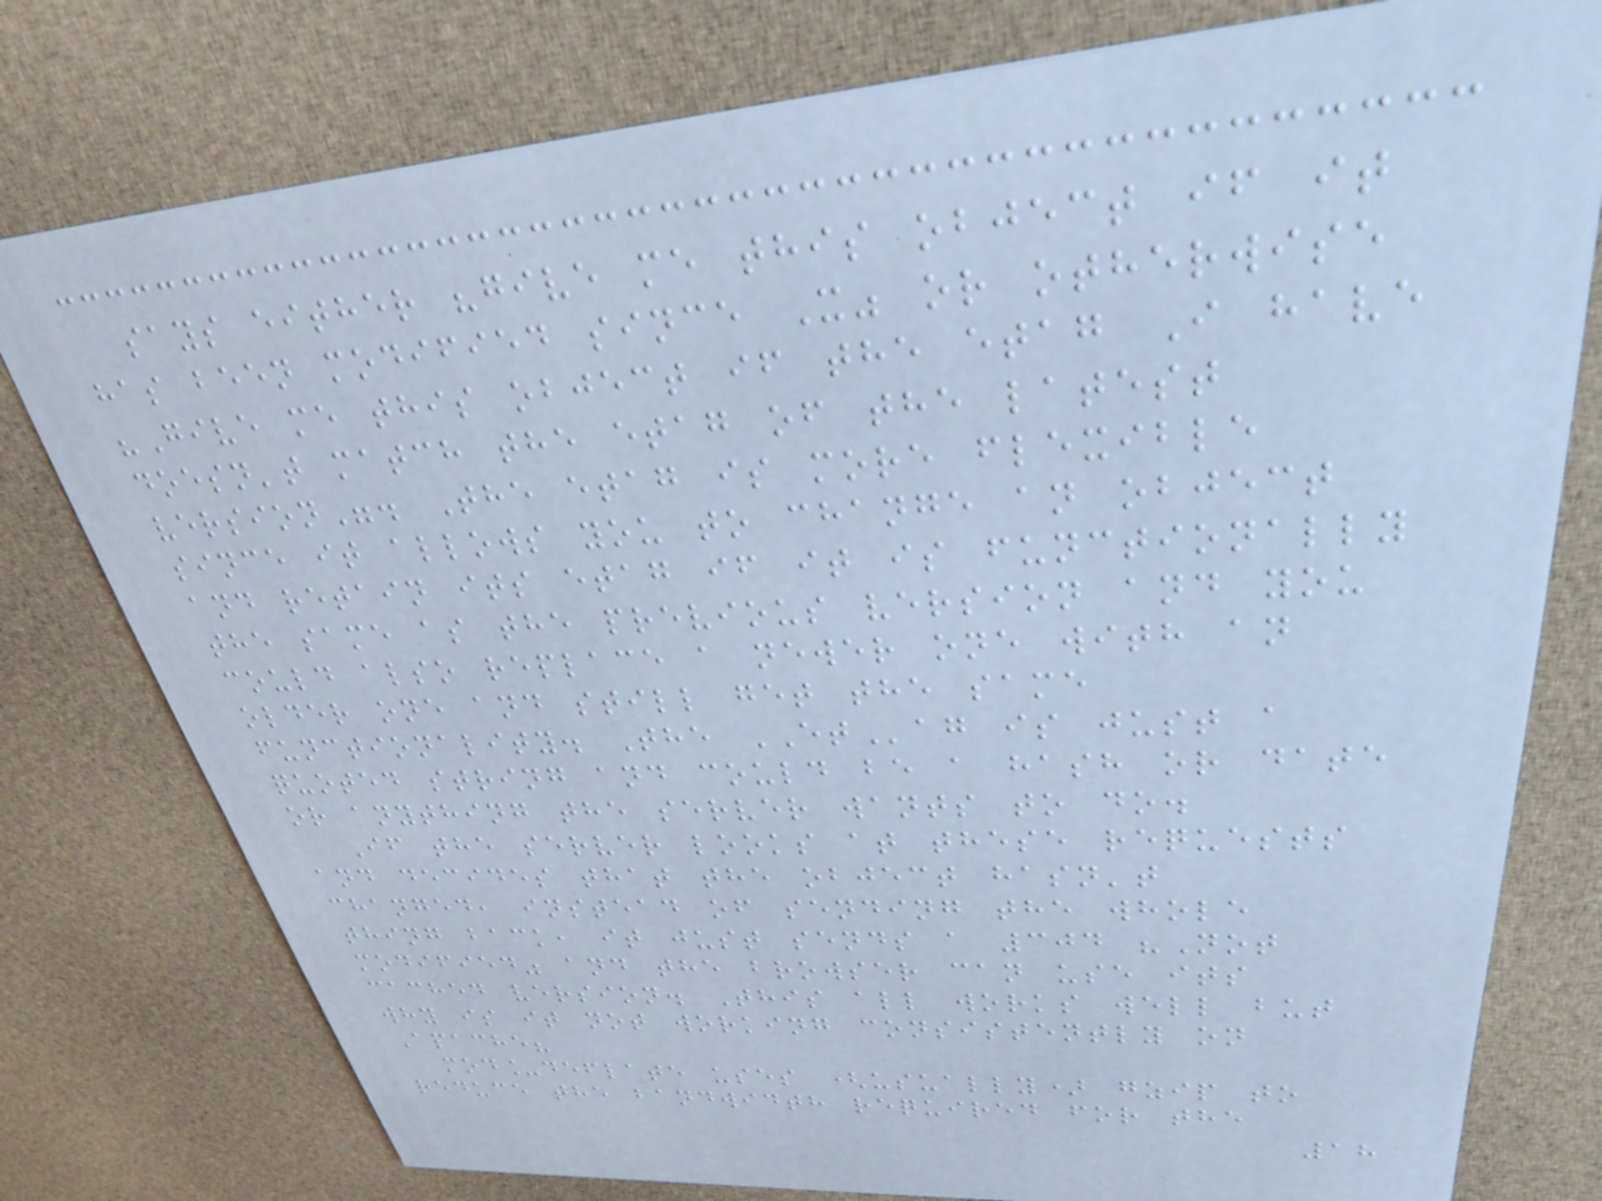says either "give me this object if it
has been modified since X" or otherwise
"Give me this object if the etag I have
doesn't match the etag of the latest
version". The etag is more flexible
since it allows you to change an object
and retain its etag if it is functionally
the same as the previous version and you
could also replace a newer one with an
older one and still get the same
functionality. The ETag is just a
quoted string and could be a hash or date
or anything the server wants to do.
If the server looks at these requests
and decides that the object hasn't
changed, instead of sending the whole
thing back, it just sends a 304 "Not
modified" and the browser can use its
cached version. This all works well but
why is it not working consistently on
Apache?
mod_deflate uses (usually) gzip to
reduce the bandwidth required for the
18
